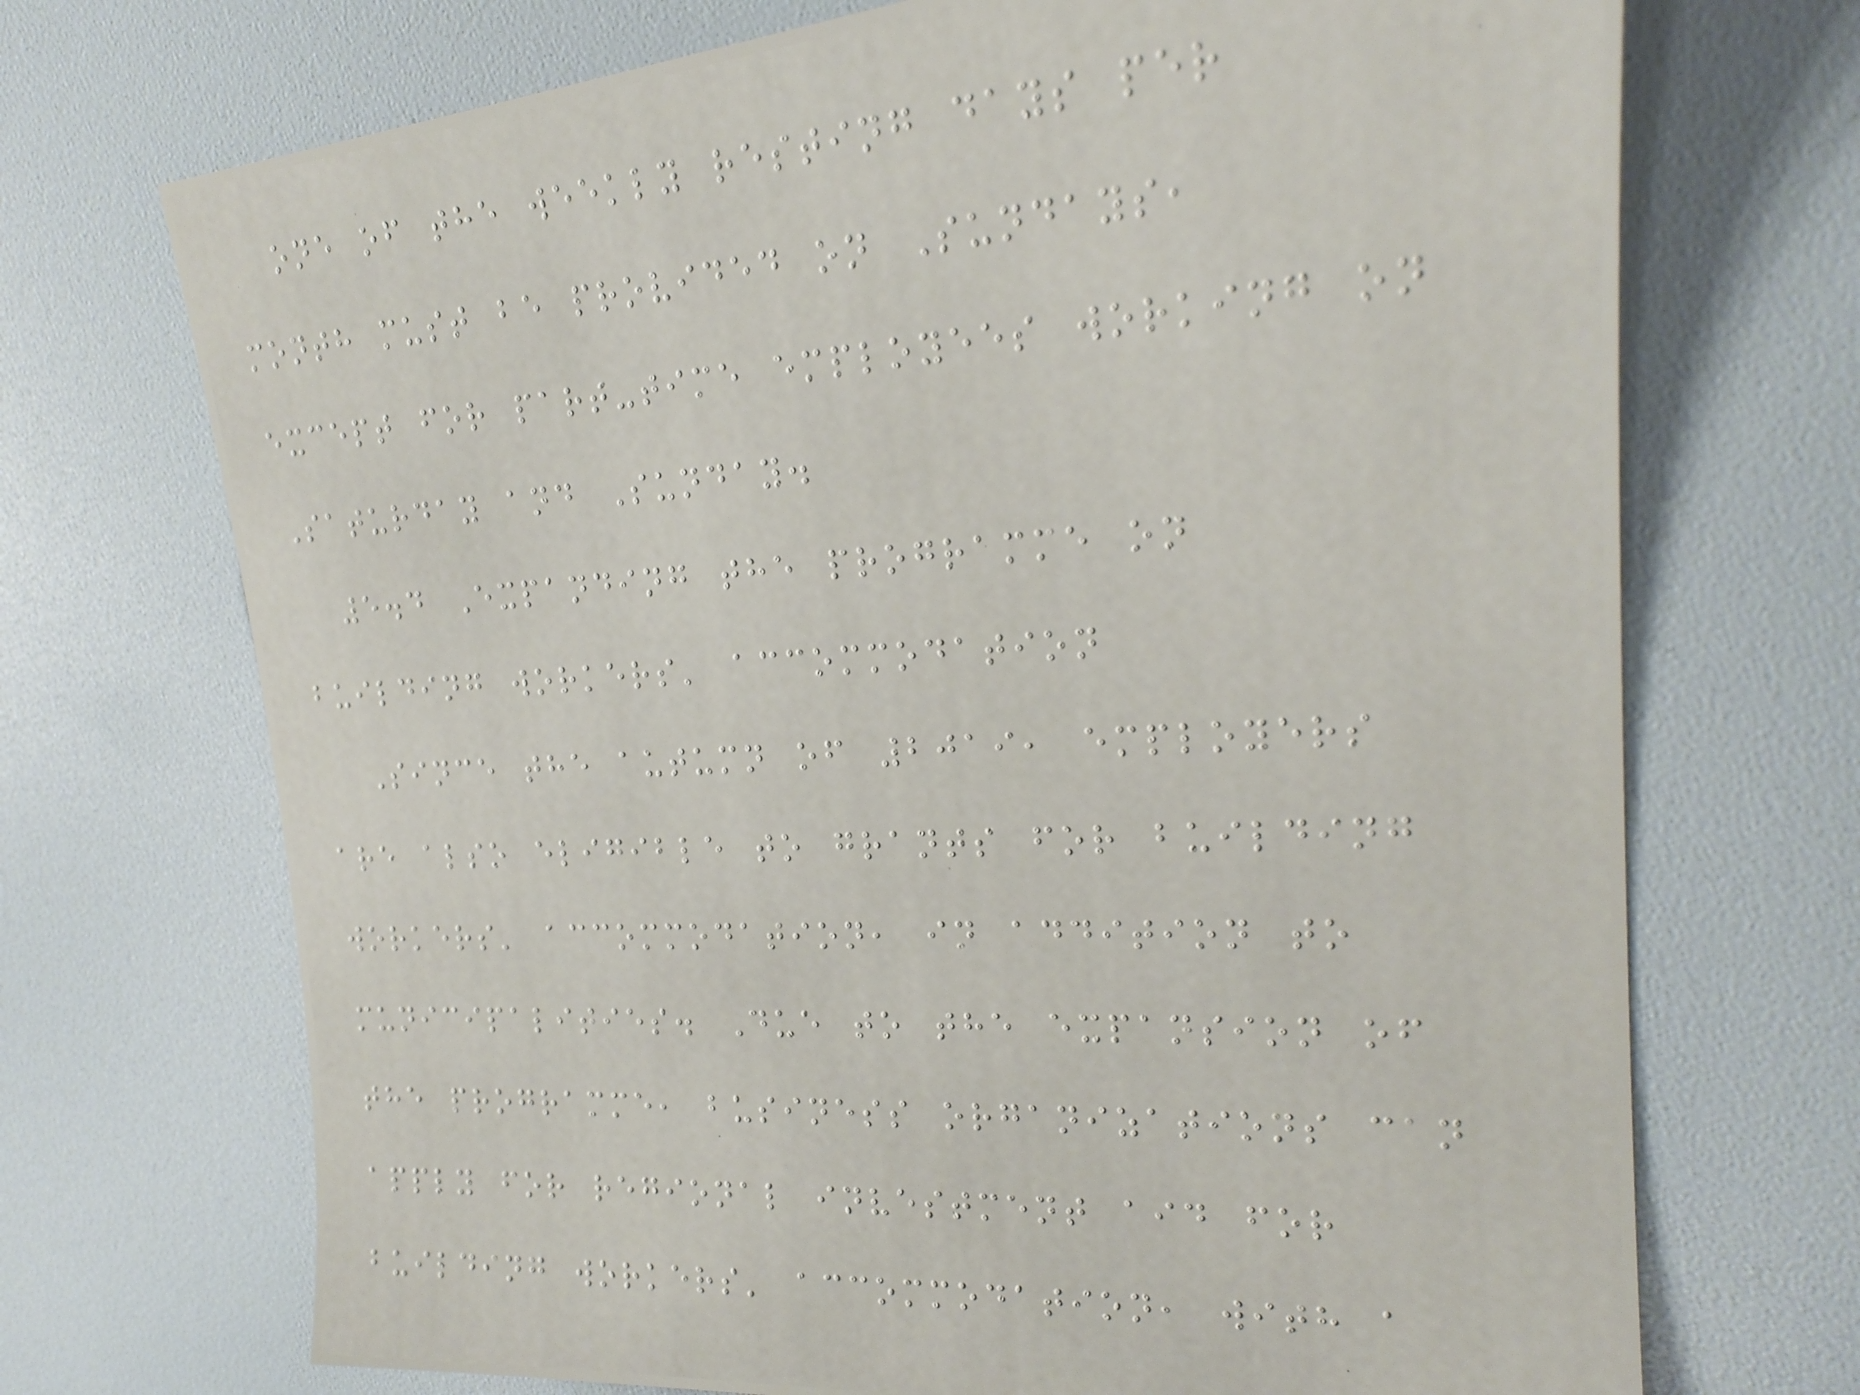one of the weekly resting days per
month must be provided on Sundays,
except for part-time employees working on
Saturday and Sunday.
5.4 Expanding the programme on
building workers' accommodation
Since the autumn of 2019, employers
are also eligible to grants for building
workers' accommodation, in addition to
municipalities. Due to the expansion of
the programme, business organizations can
apply for regional investment aid for
building workers' accommodation, with a
